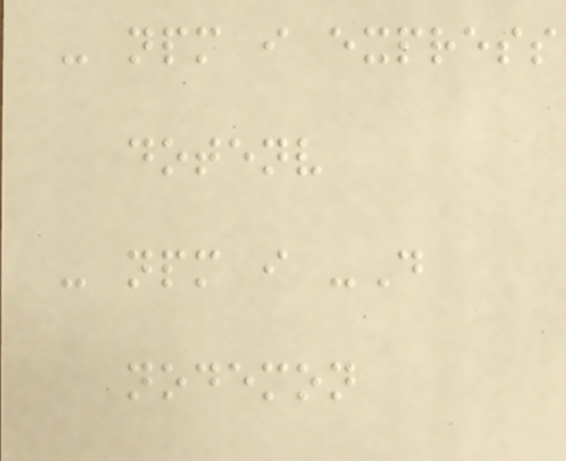- npm i express
dotenv
- npm i -D
nodemon
